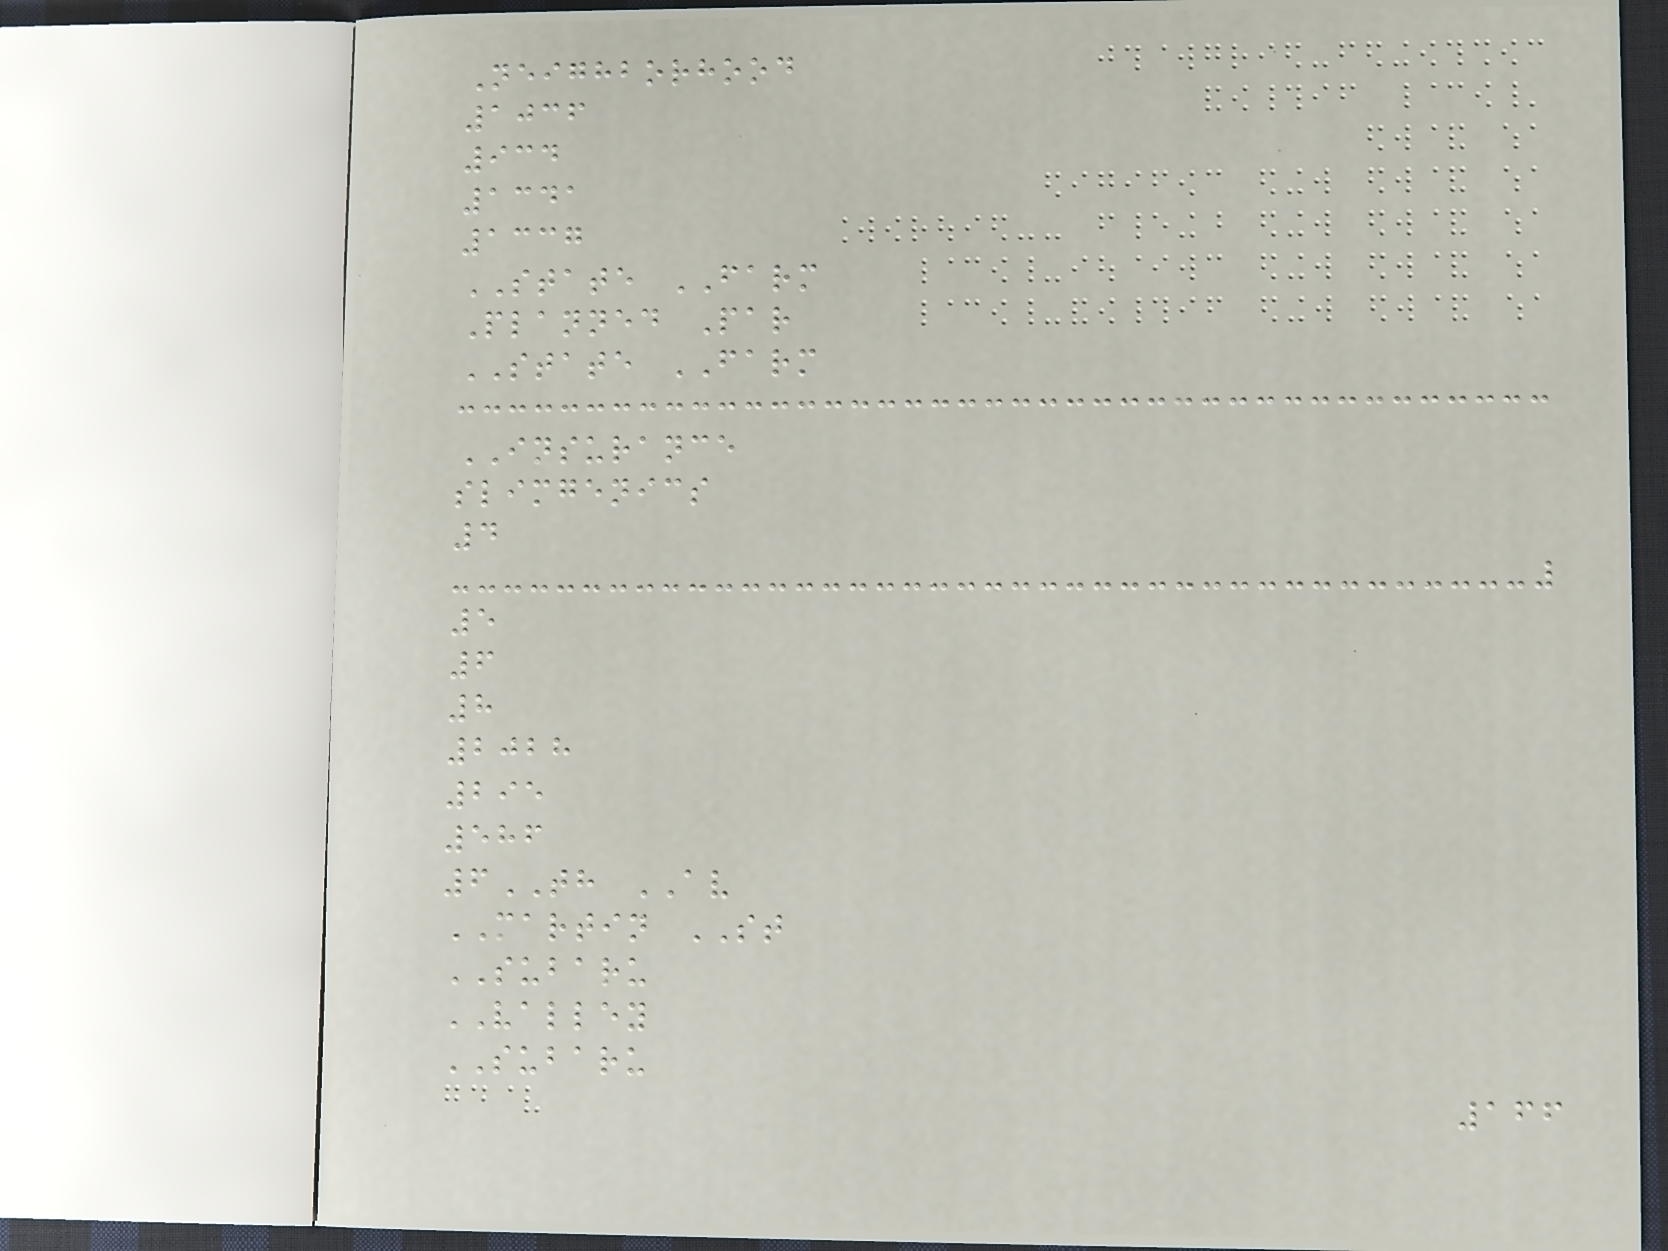Neighborhood
1036
934
1341
1337
STATE FARM
Planned Par
STATE FARM
INSURANCE
slimgenics
4
5
6
8
2028
295
586
6TH AV
MARTIN ST
SUBARU
VALLEY
SUBARU
166
